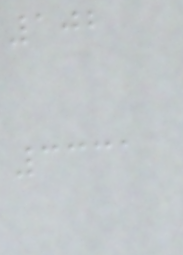102
3331
